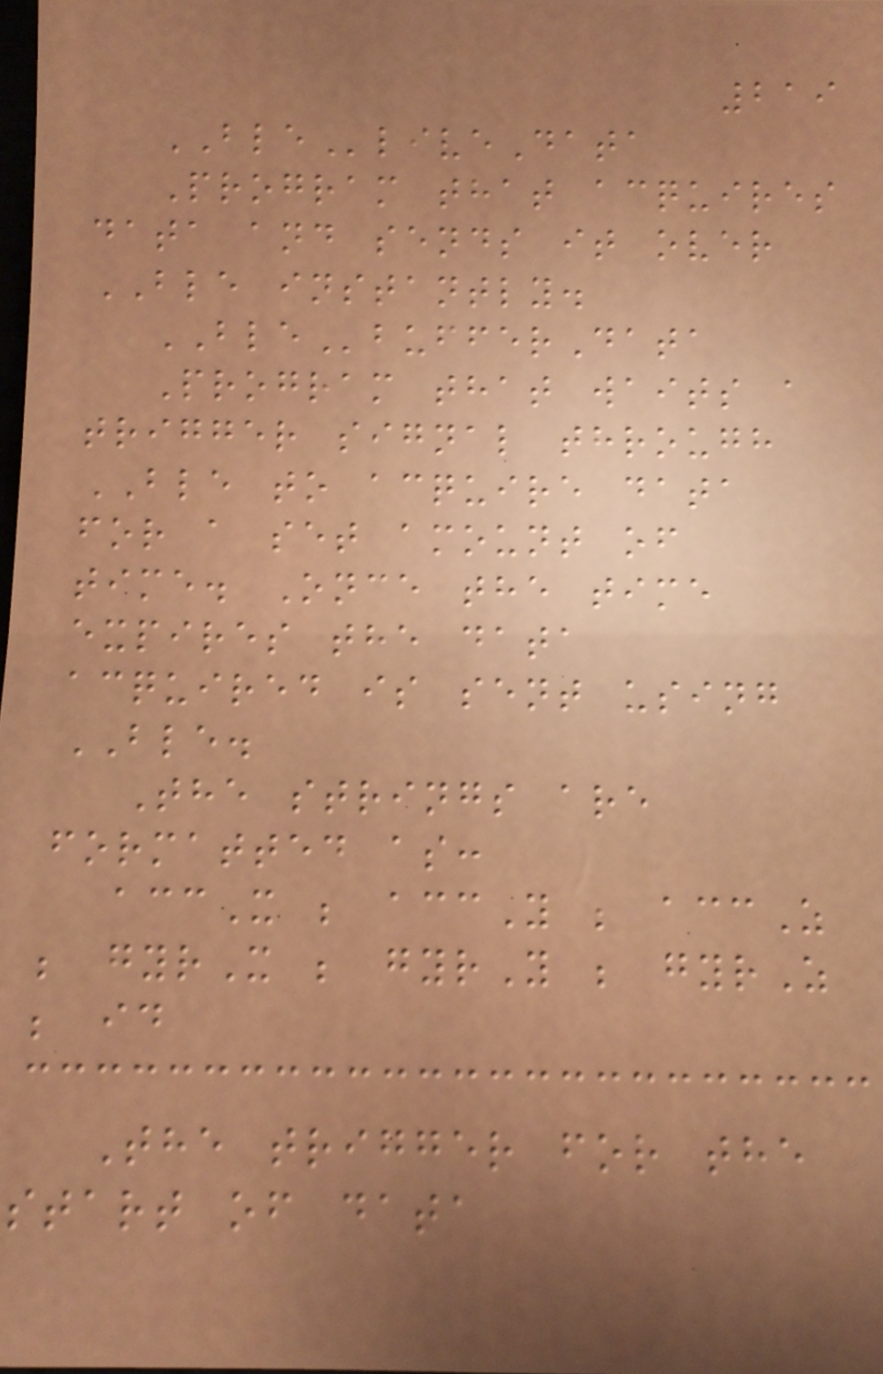219
BLEliveData
Program that acquires
data and sends it over
BLE instantly.
BLEbufferData
Program that waits a
trigger signal through
BLE to acquire data
for a set amount of
time. Once the time
expires the data
acquired is sent using
BLE.
The strings are
formatted as:
accX ; accY ; accZ
; gyrX ; gyrY ; gyrZ
; id
The trigger for the
start of data
